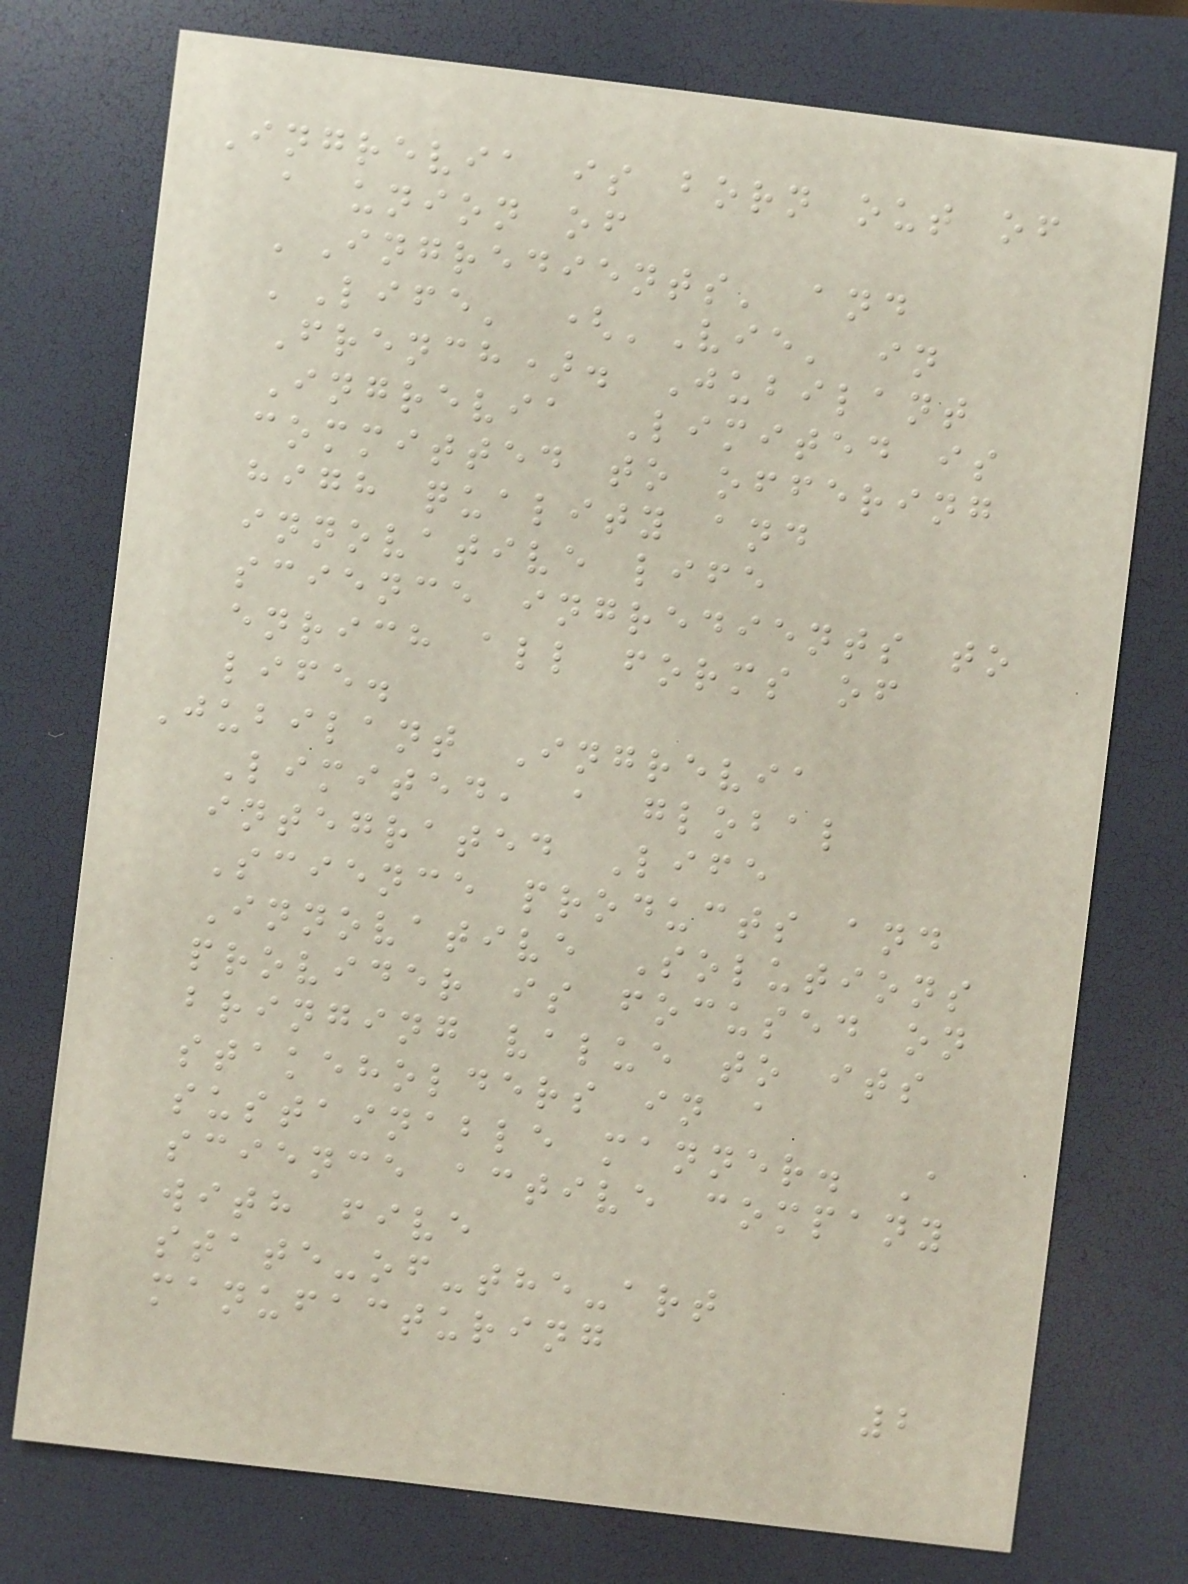Ingrevia is born out of
a union of
'Ingredients' and
'Life' ('Vie' in
French). Jubilant
Ingrevia Limited is
committed to offering
high quality and
innovative life
science ingredients to
enrich all forms of
life.
Jubilant Ingrevia
Limited, a global
integrated Life
Science products and
Innovative Solutions
provider is focused on
bringing value to its
stakeholders in a
sustainable manner. A
science active company
with five
state-of-the-art
manufacturing
2
